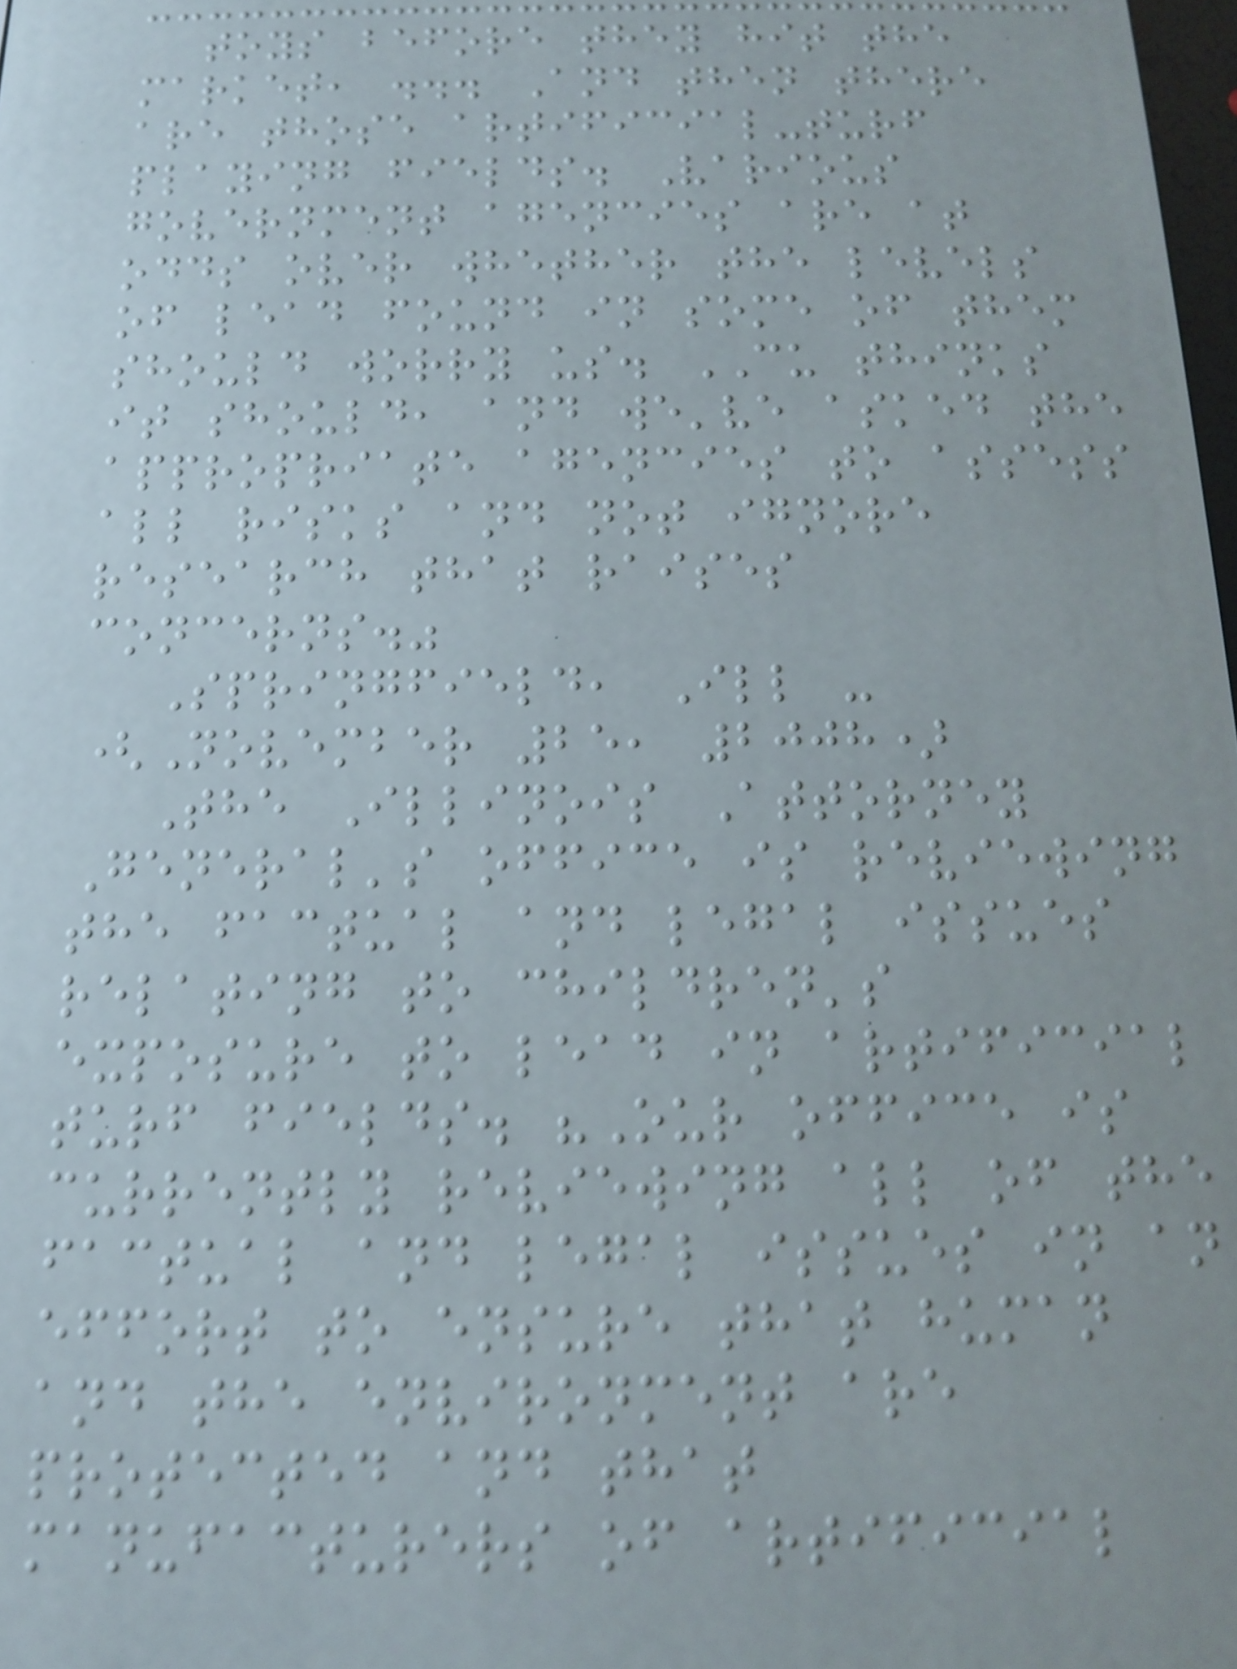toys before they hit the
market, ... And then there
are those artificial-turf
playing fields. Various
government agencies are at
odds over whether the levels
of lead found in some of them
should worry us. CU thinks
it should, and we've asked the
appropriate agencies to assess
all risks and not ignore
research that raises
concerns."
Springfield, Ill -
(November 25, 2008)
The Illinois Attorney
General's office is reviewing
the factual and legal issues
relating to children's
exposure to lead in artificial
turf fields. "Our office is
currently reviewing all of the
factual and legal issues in an
effort to ensure that human
and the environment are
protected and that
manufacturers of artificial
